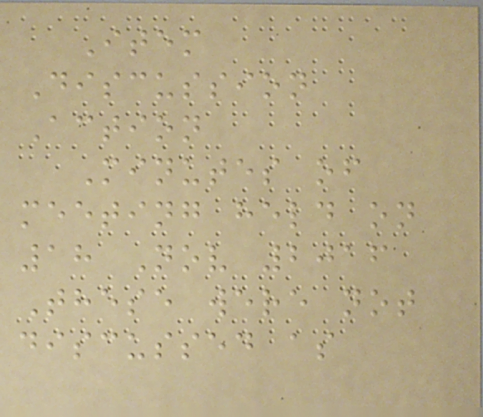Item
Discussion
Action
Minutes of
meeting held on
18 Nov 2016
These were not
discussed as
